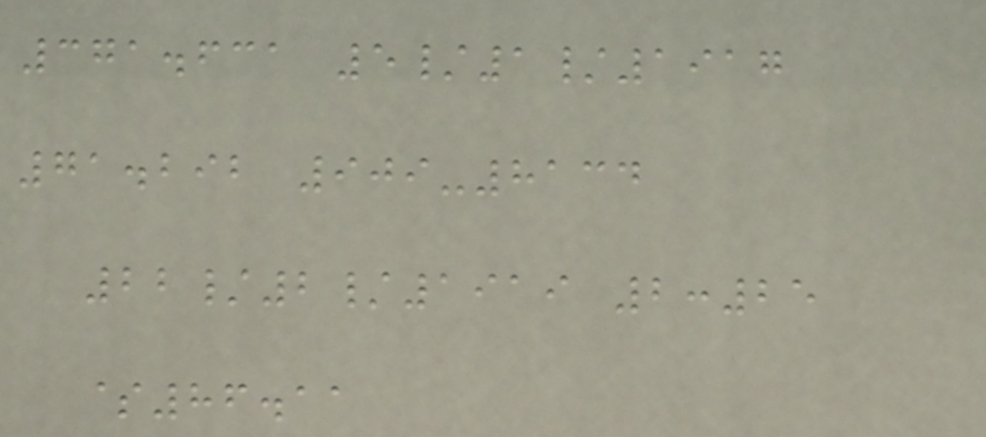371.631 5/1/1917
71.292 909-8134
22/2/1919 2:25
$86.11
